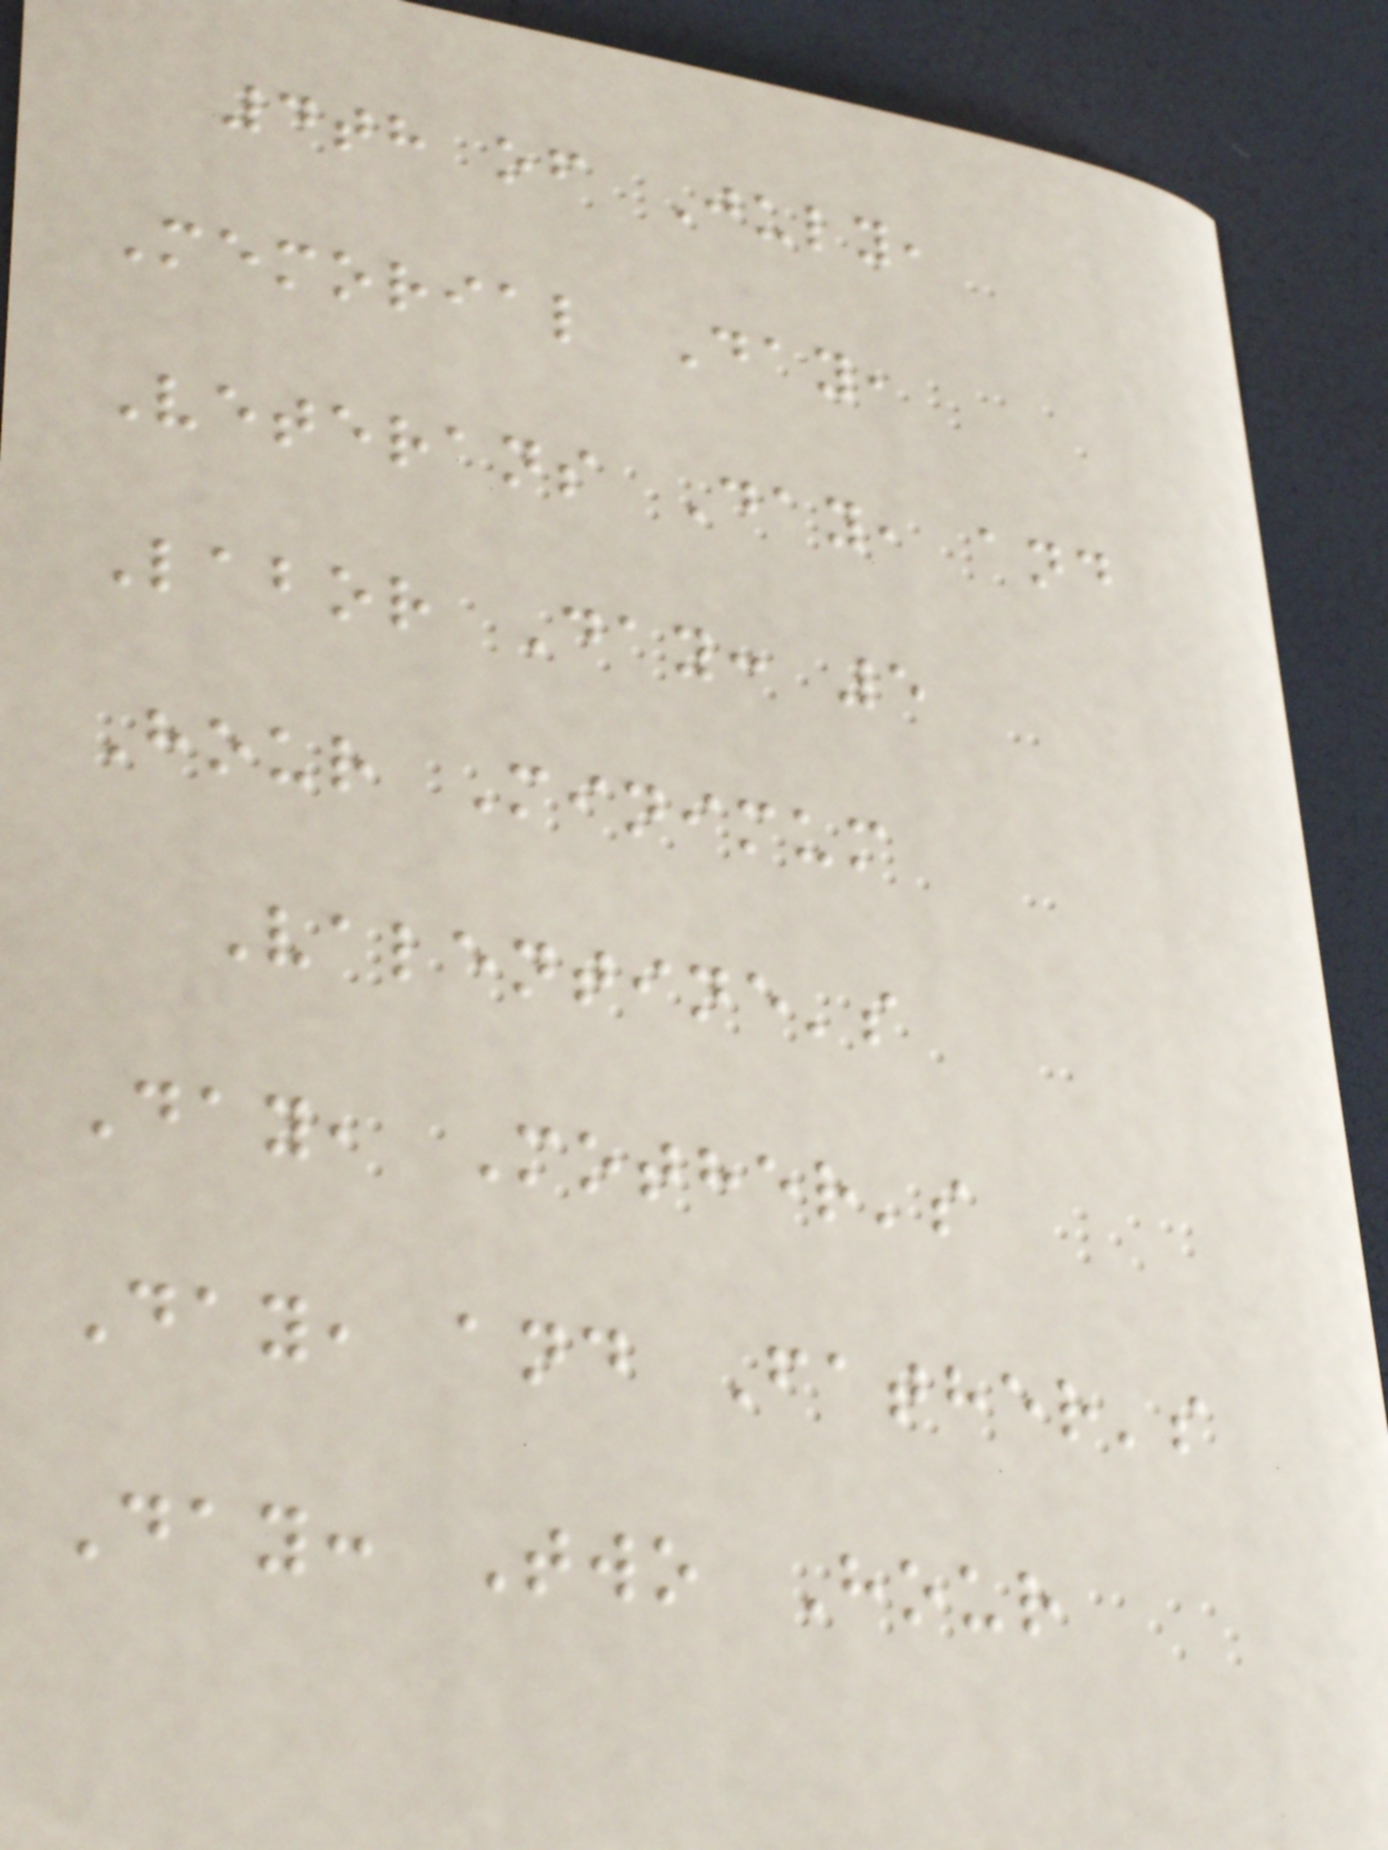4th of July,
Memorial Day,
Veterans Day, and
Labor Day: 5
Hour Minimum
Valentine's
Day, Mother's
Day, and Father's
Day: Two Hour
